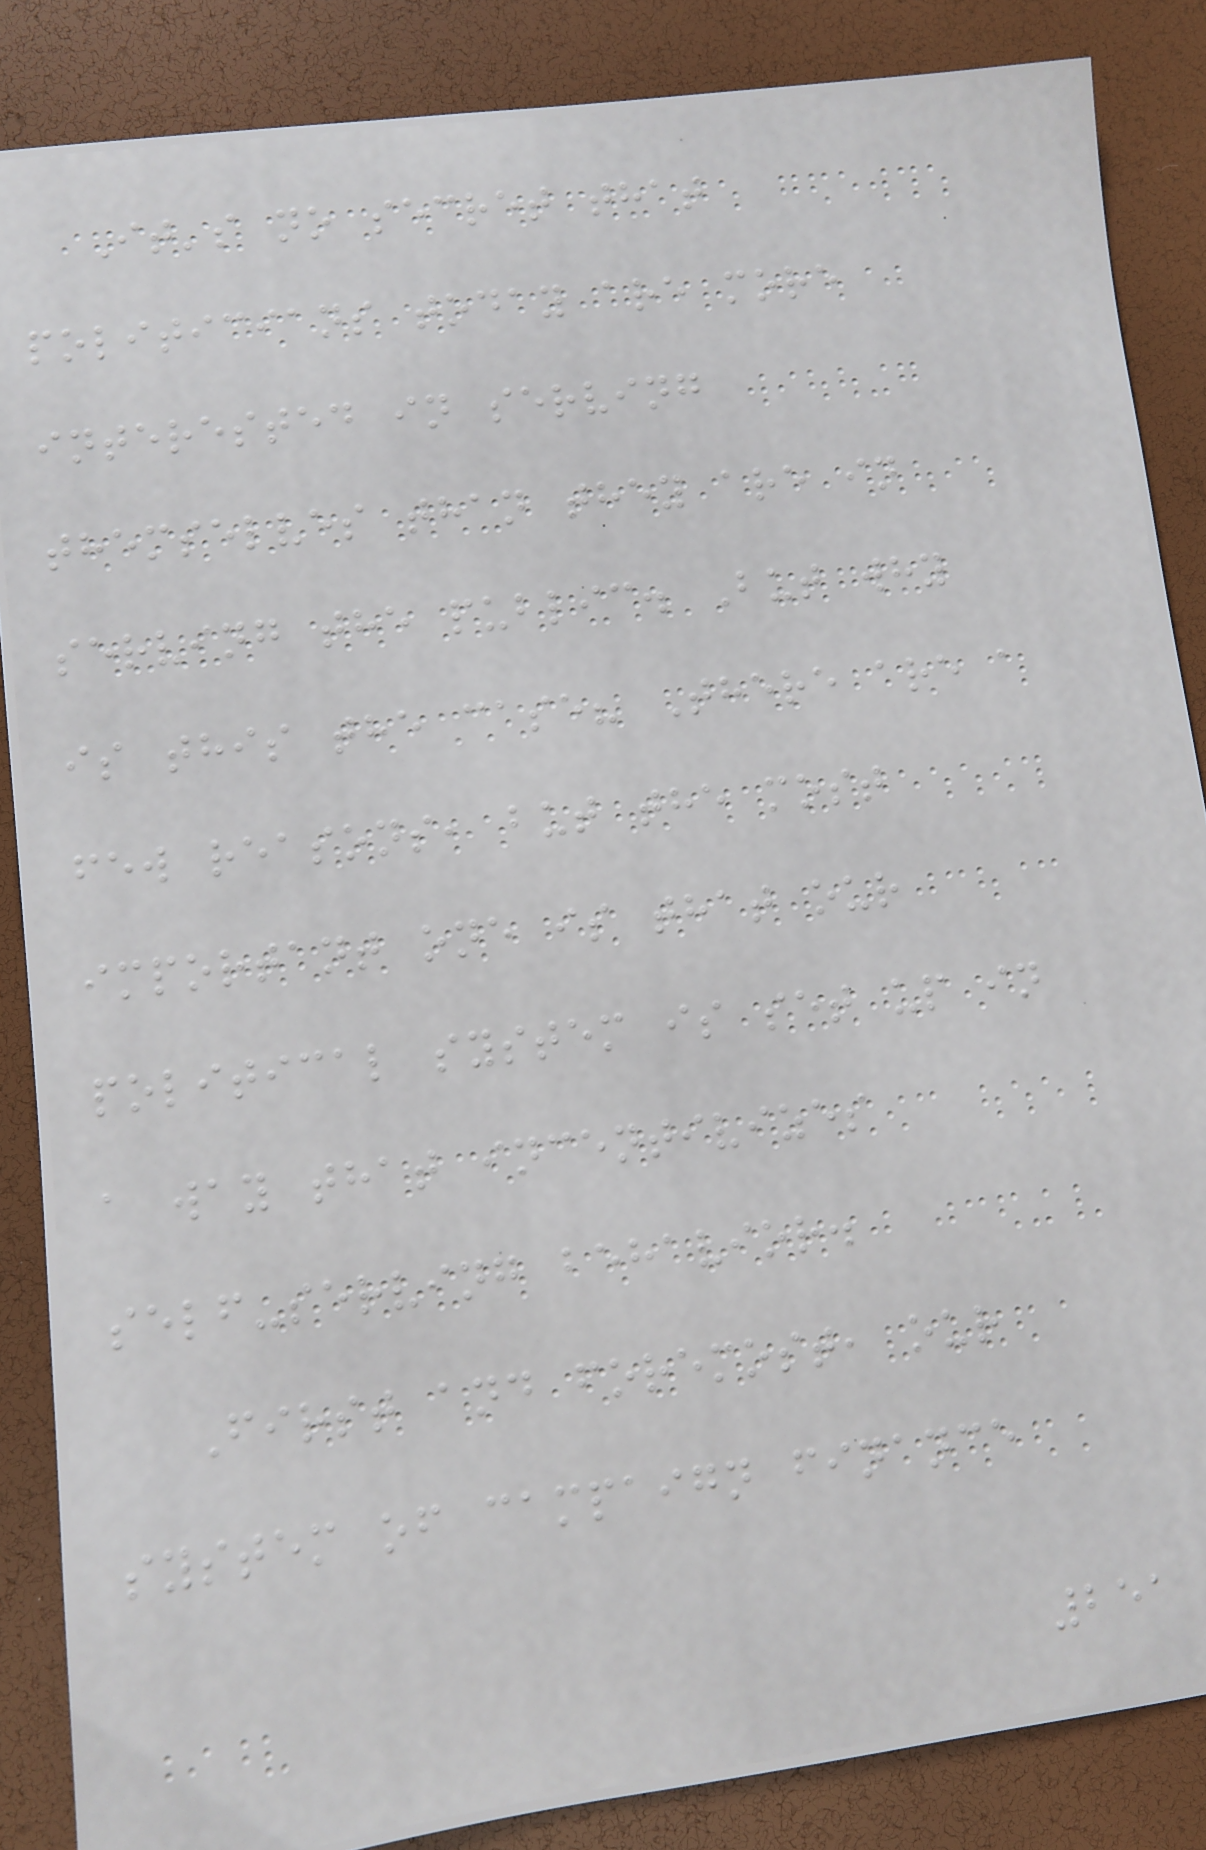It's no secret that
politicians today are more
interested in serving
themselves than they are in
serving the public. But why
is this the case? There are a
few reasons, but the most
important one is that our
political system is set up in
a way that incentivizes
self-serving behavior.
First and foremost, our
system of campaign finance
251
